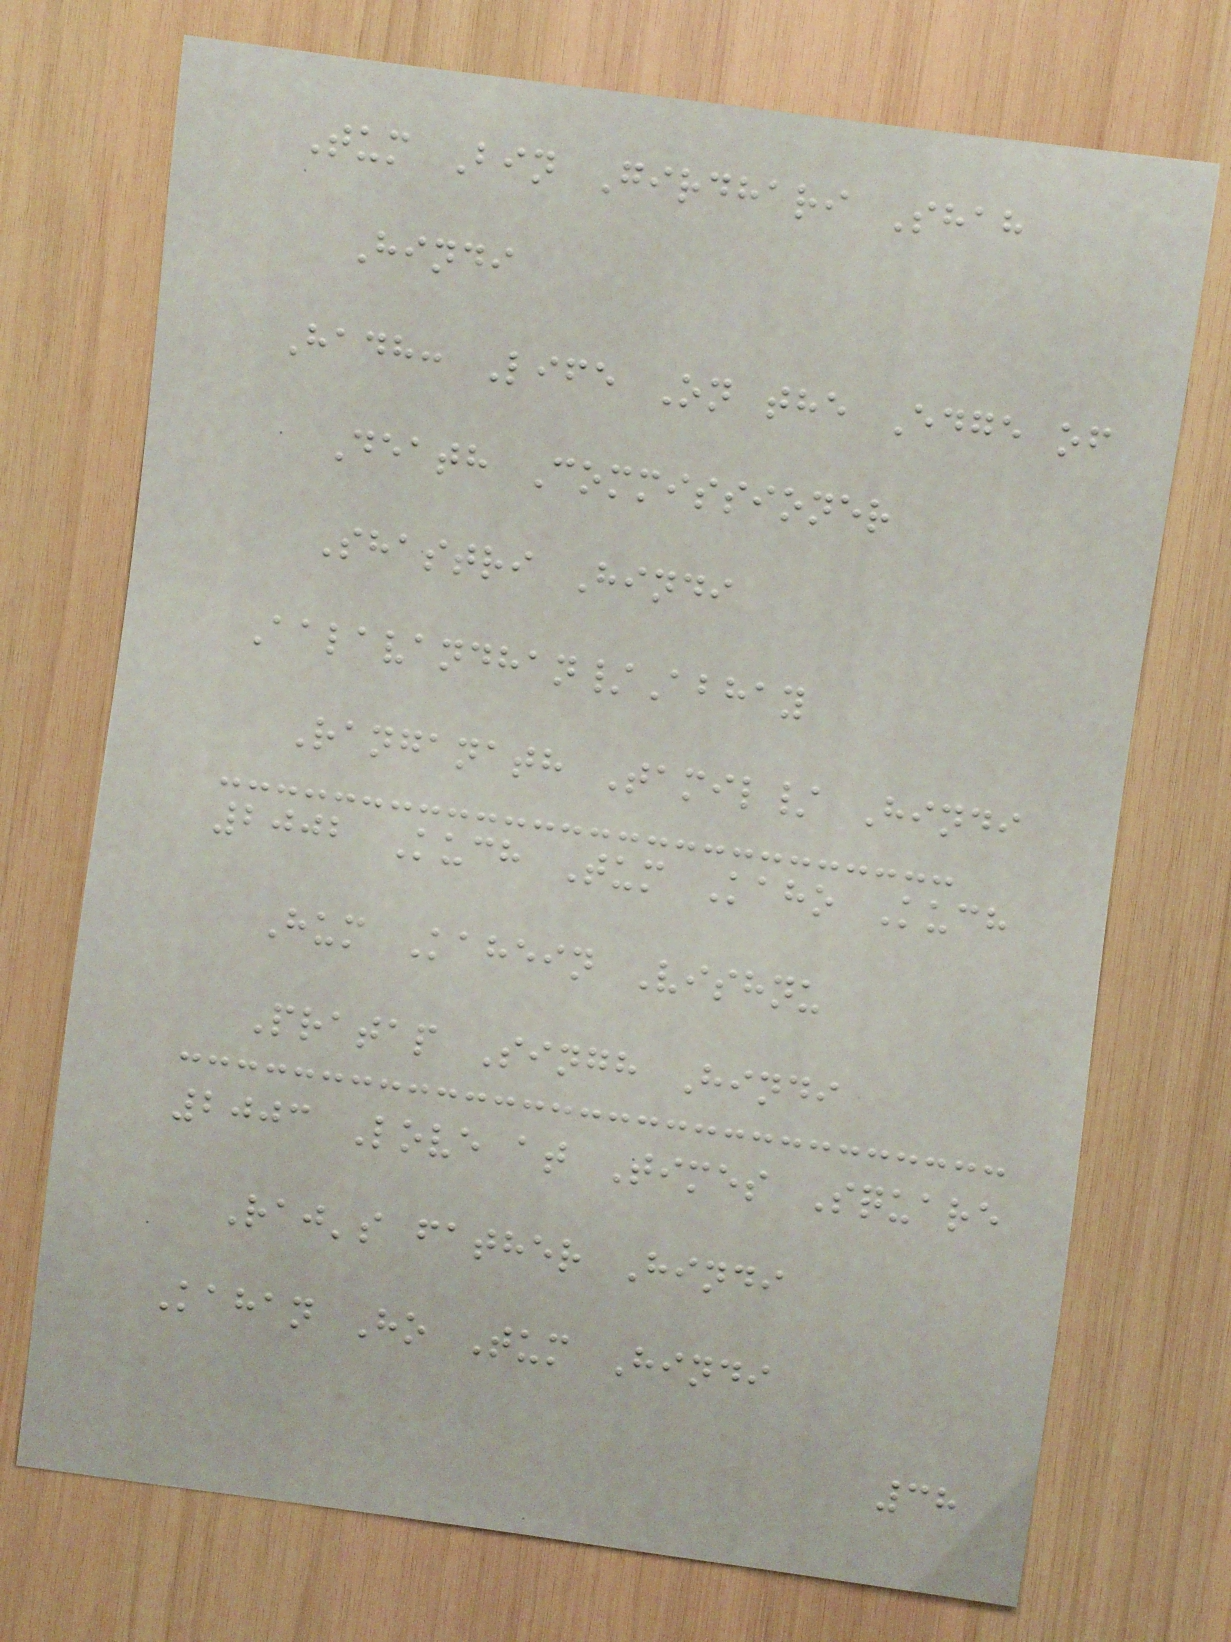Tum Bin Girdhari Shah
Hindi
Hadh: Life On the Edge of
Death Commissioner
Shastri Hindi
Aalavandhan/Abhay
Ranganath Tamil/ Hindi
2002 Kuch Tum Kaho Kuch
Hum Kahein Vishnu
Pratap Singh Hindi
2003 Love at Times Square
Raj's father Hindi
Kahan Ho Tum Hindi
38
